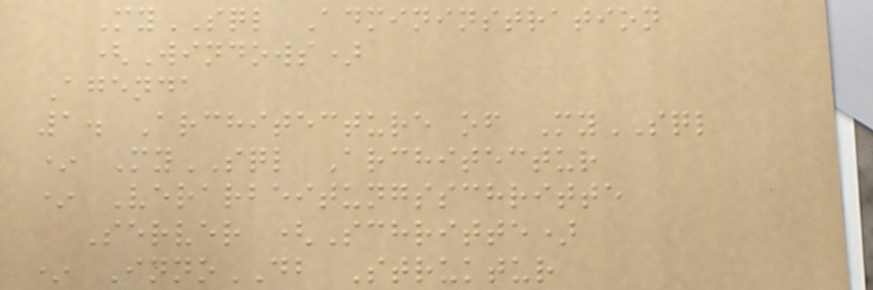MySQL Admininstration
(Windows)
Agenda
1. Architecture of MySQL
* MySQL Architectur
* Verarbeitungsschritte
Server (Schritte)
* InnoDB Struktur
